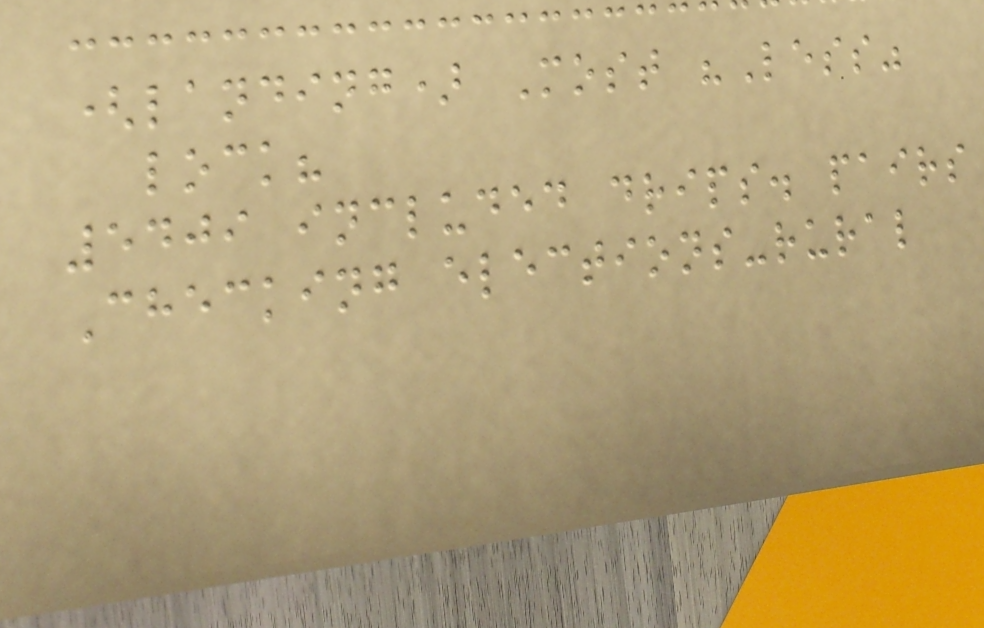(landing) Most "Less"
lock?
5409 included drips. pairs
Checking elections-rural
